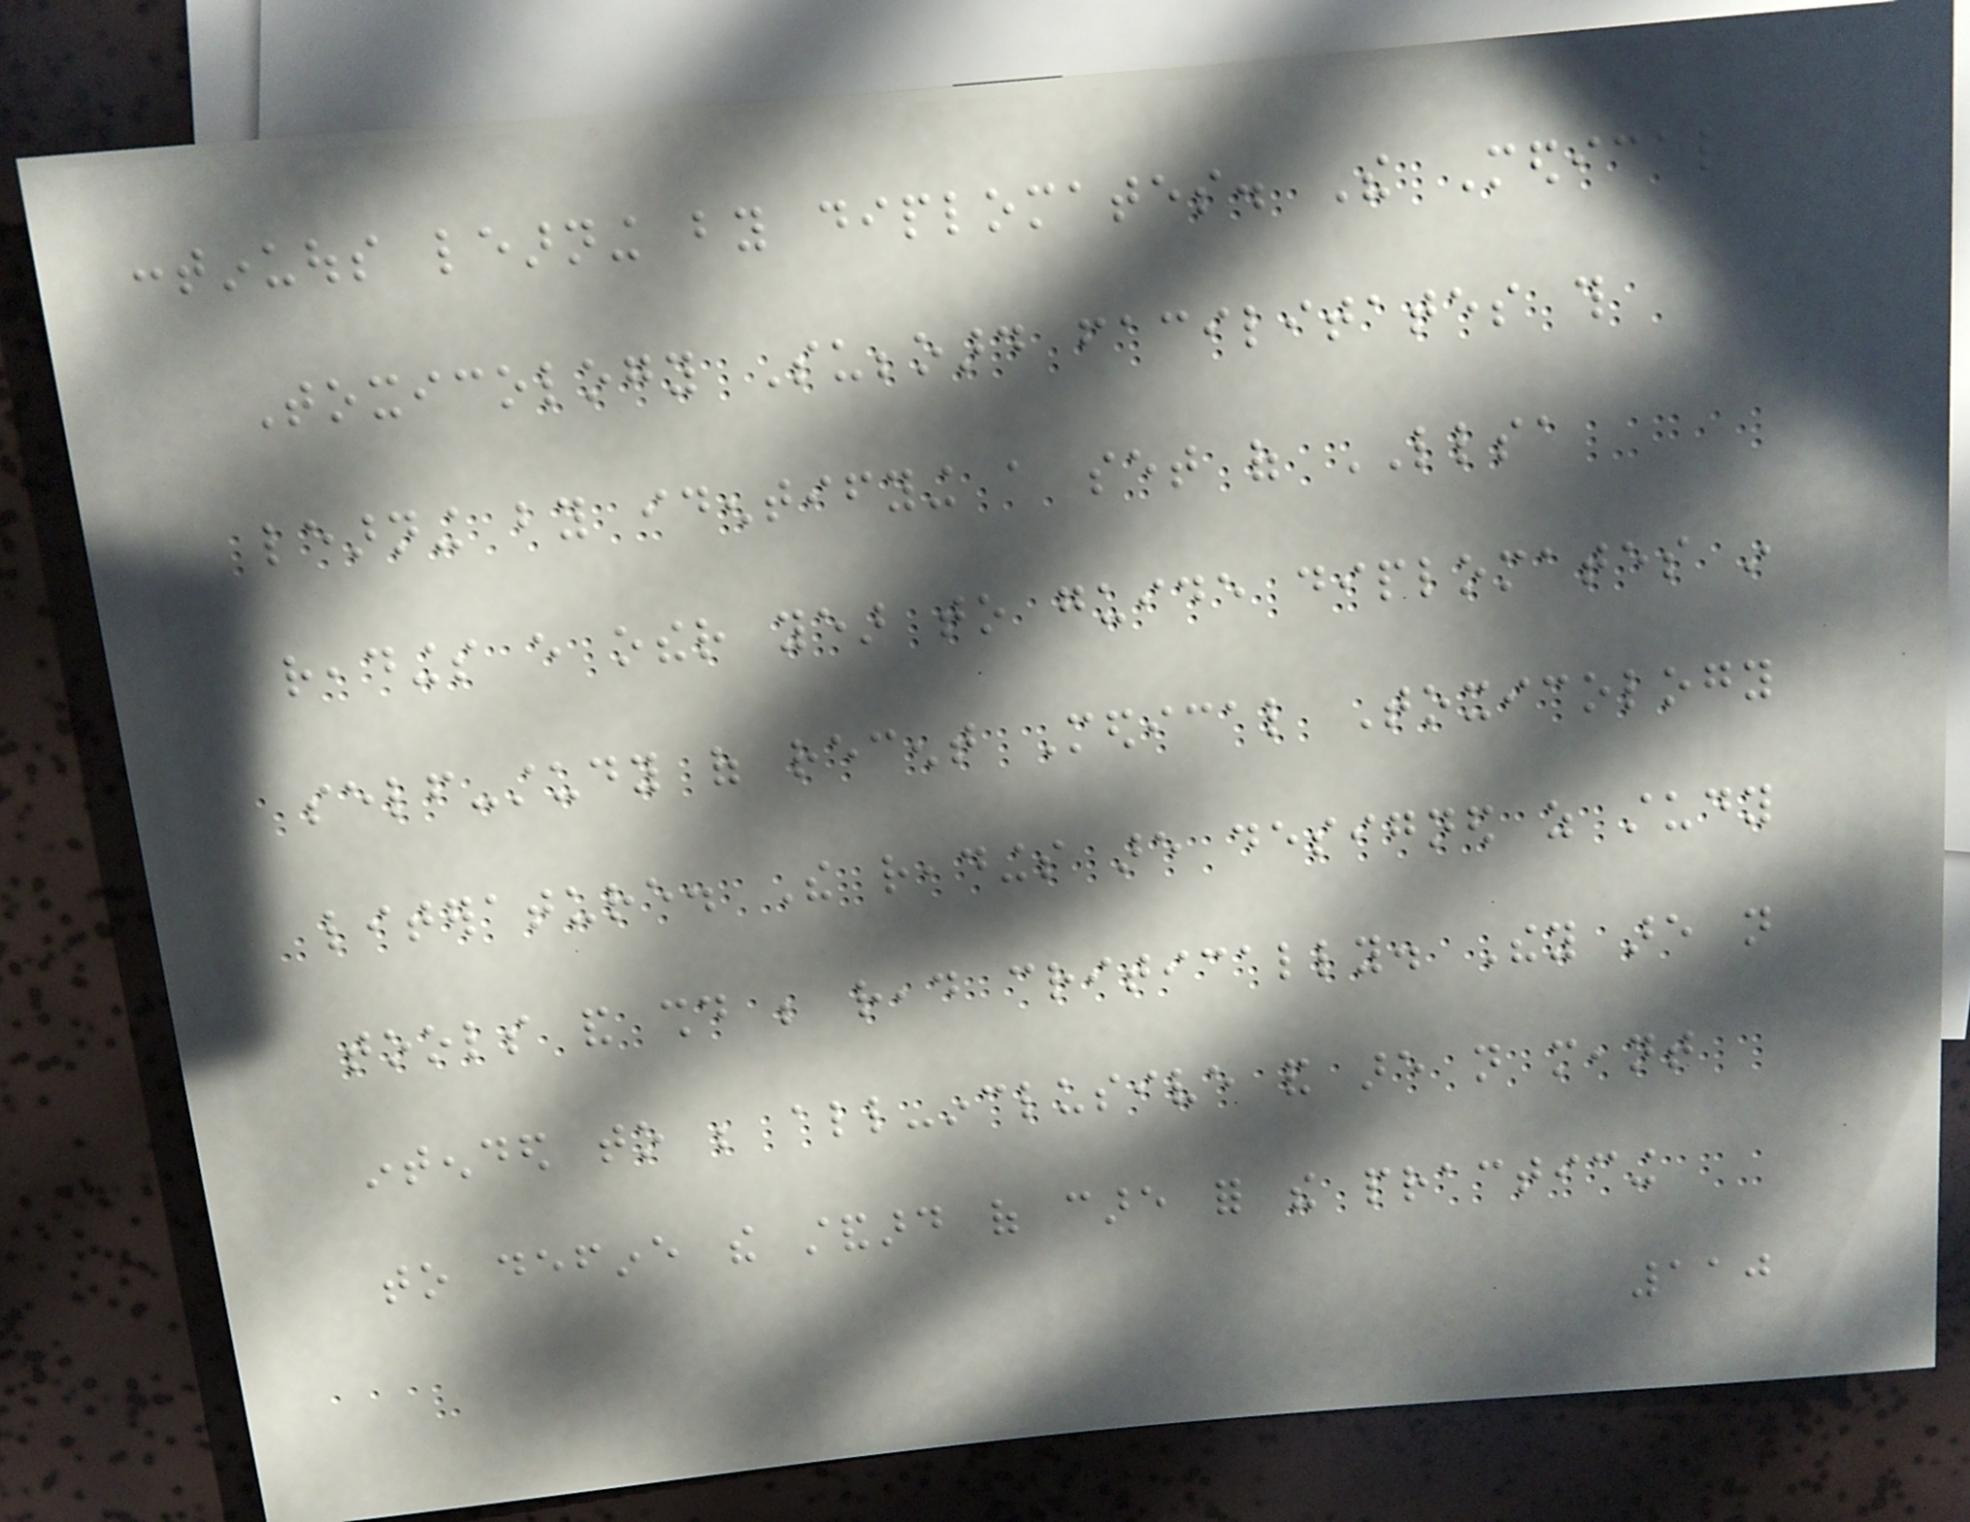continuous learning by diplomates. The Medical
Toxicology Subboard facilitates this
learning by identifying a set of LLSA
readings every other year to guide diplomates in
self-study of recent Medical Toxicology
literature. The readings are designed as study
tools and should be read critically. They are not
intended to be all-inclusive and are not meant
to define the standard of care for the practicing
110
